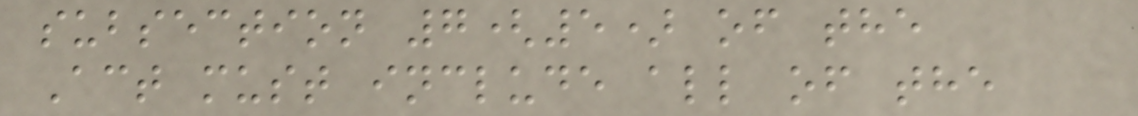subsection 7(5) of the
Act must include all of the
